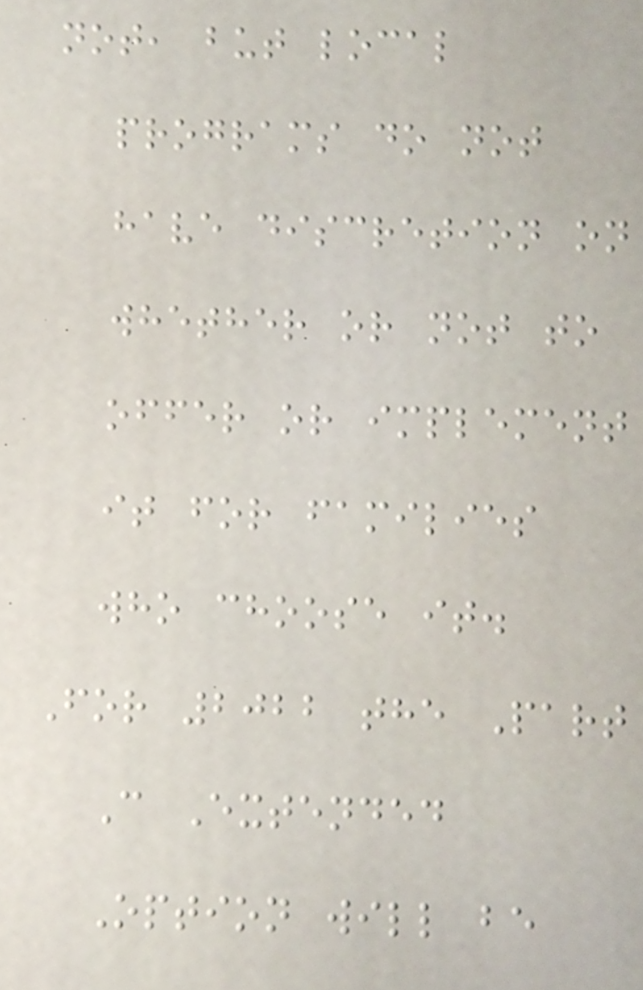not, but local
programs do not
have discretion on
whether or not to
offer or implement
it for families
who choose it.
For 2022 the Part
C Extended
Option will be
